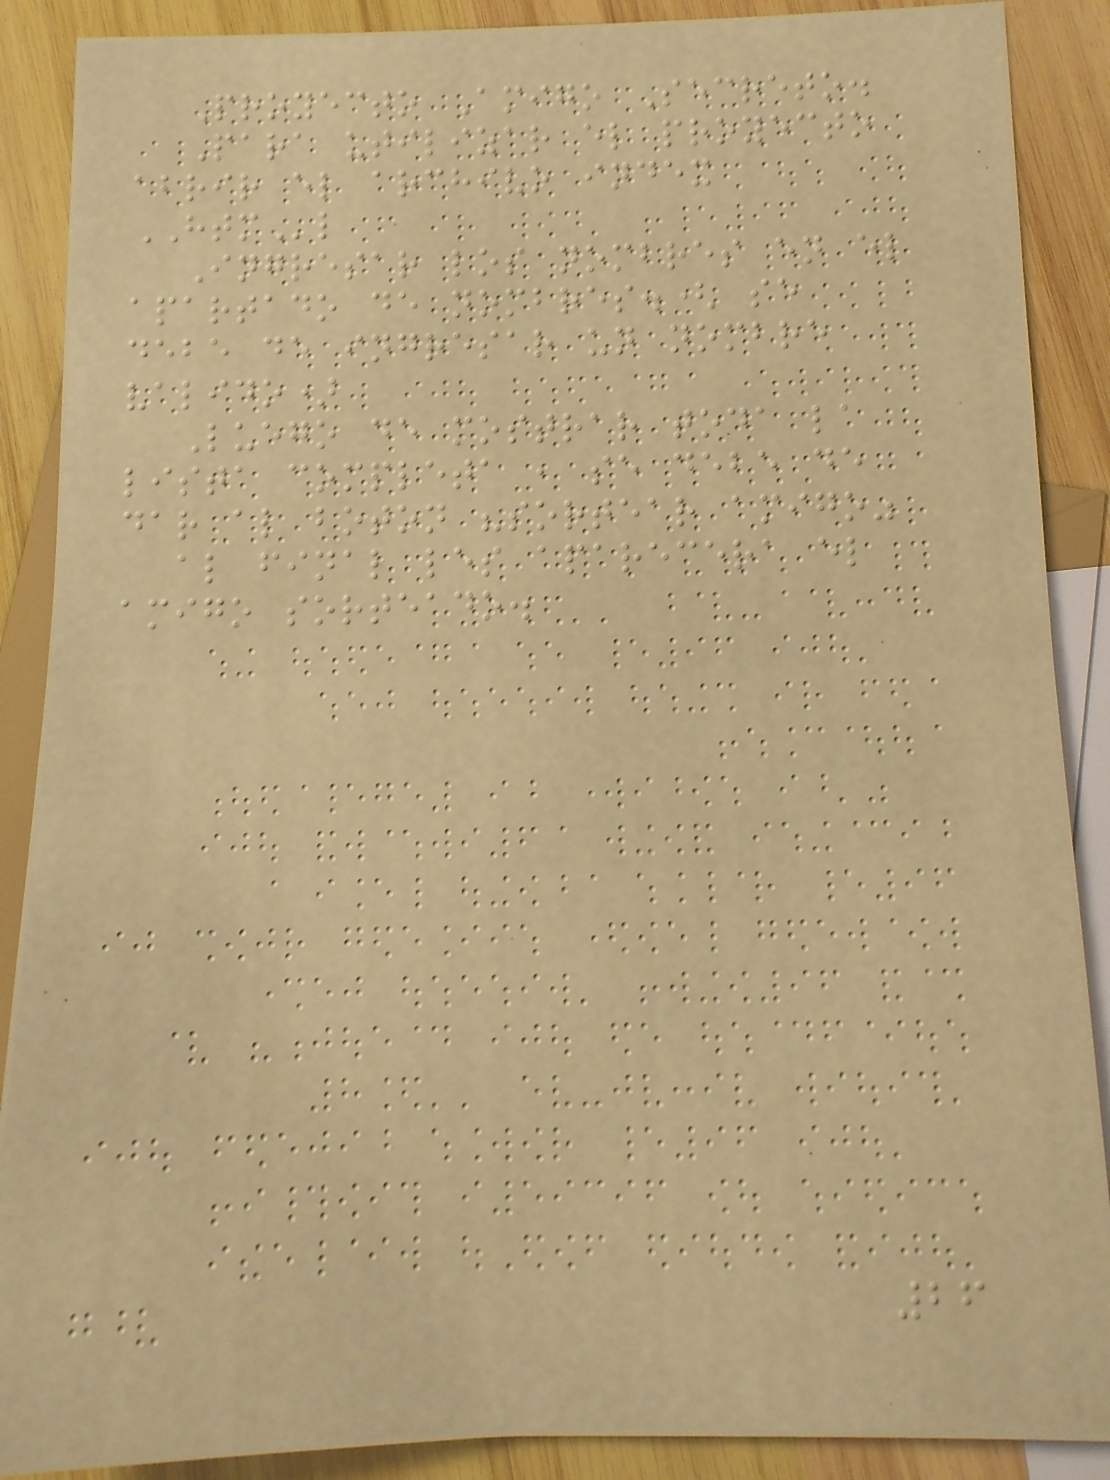Proyecto Amigo Secreto.
Para utilizar el proyecto
abrir el archivo index
HTMl
Ingresar los nombres en el
apartado de nombres.( se
debe de ingresar un nombre
valido)
Luego de mostrar toda la
lista completa , se debe de
dar al boton "sortear amigo"
al final les aparecera el
amigo sorteado.
26
